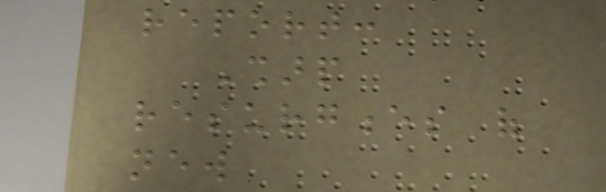report:
Sharp
resurgences of
new
